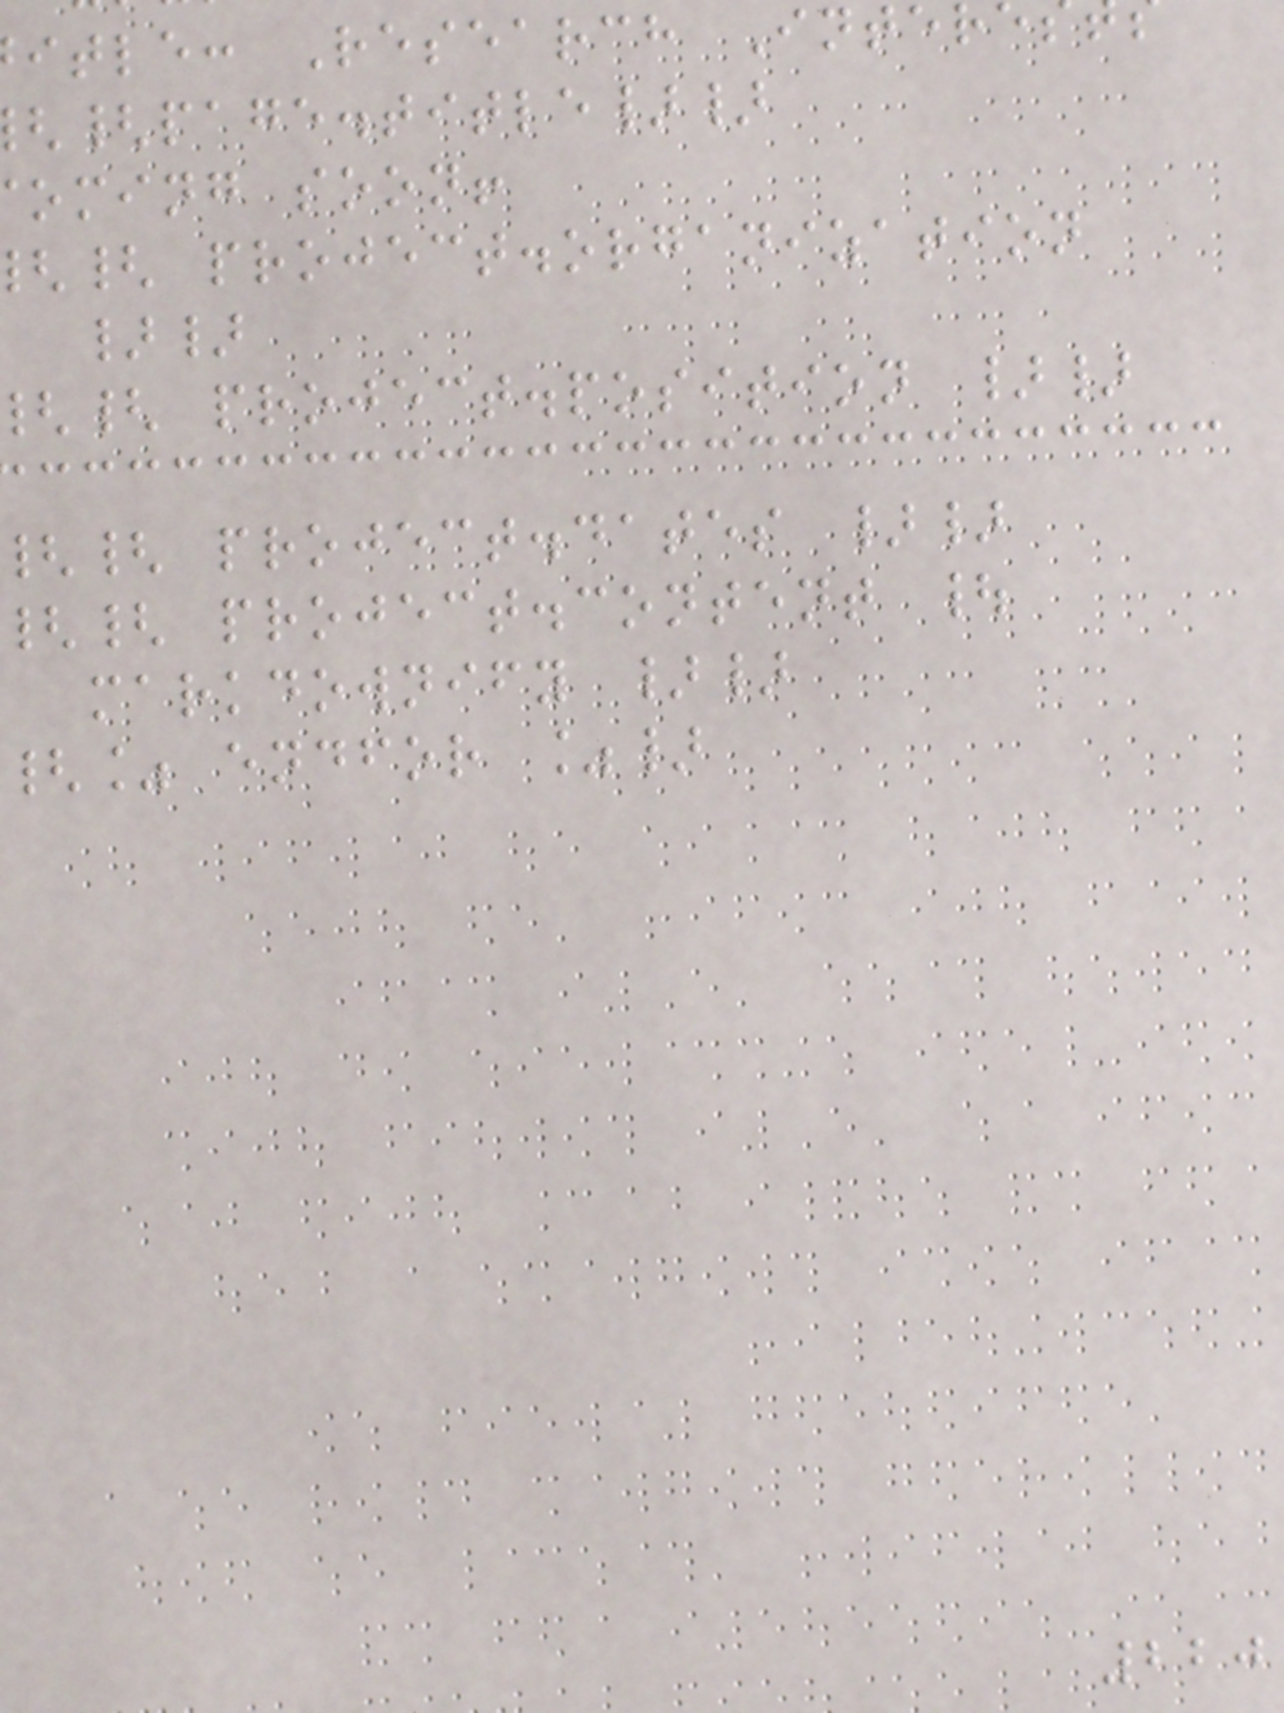itle: Research Inter
{page.title}}
oming soon!
{ project.organization
}}
{ project.position }}
{ project.dates }}
{ project.content |
markdownify }}
{% endfor %}
220
